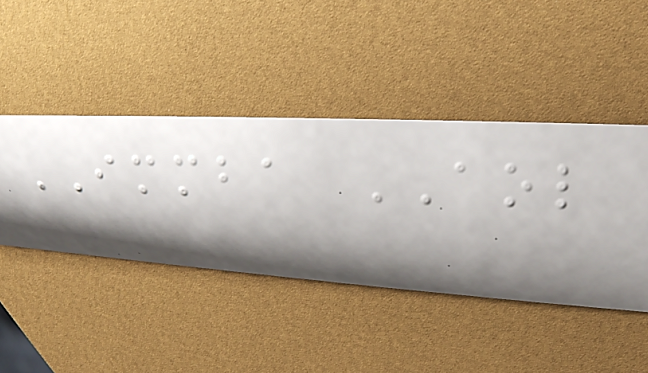IMMBA AOL
